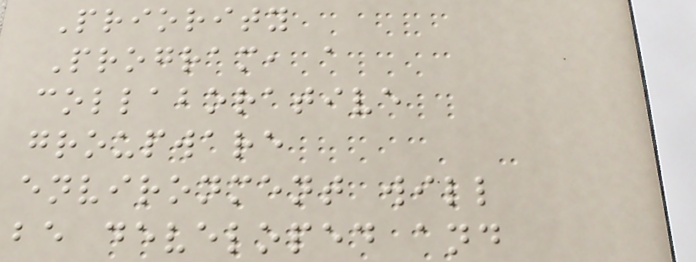Priority
Program, a
collaborative
groupware
environment will
be developed and
